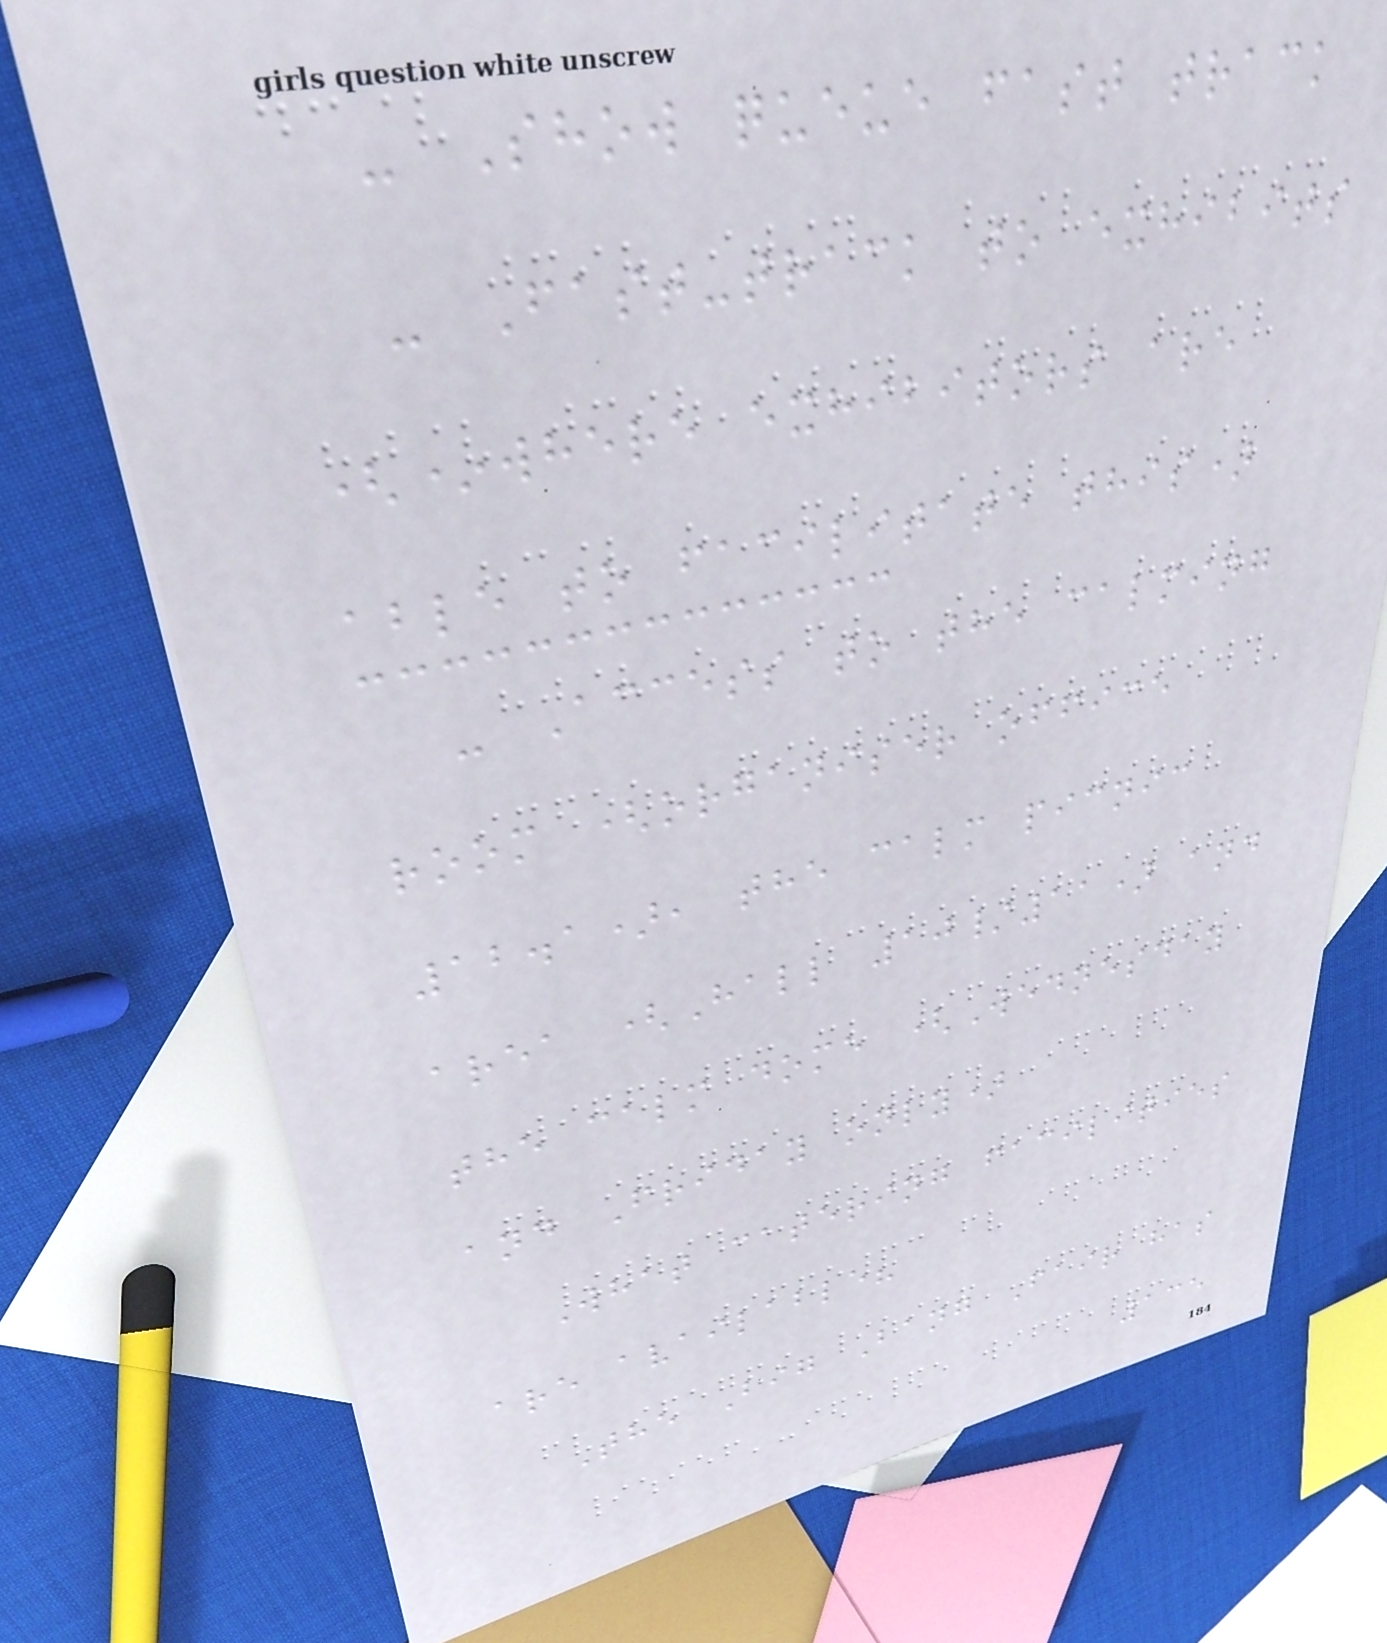- Show queue fast track
- Fast-track to exhibits
(*where exhibitors are
able to facilitate this)
- Access to the calming
room (organiser office
12.1), the calm picnic
area (Hall 10/11) and
the calm dome (Wednesday
and Friday only)
What catering facilities
are available?
The Big Bang Fair has
135
